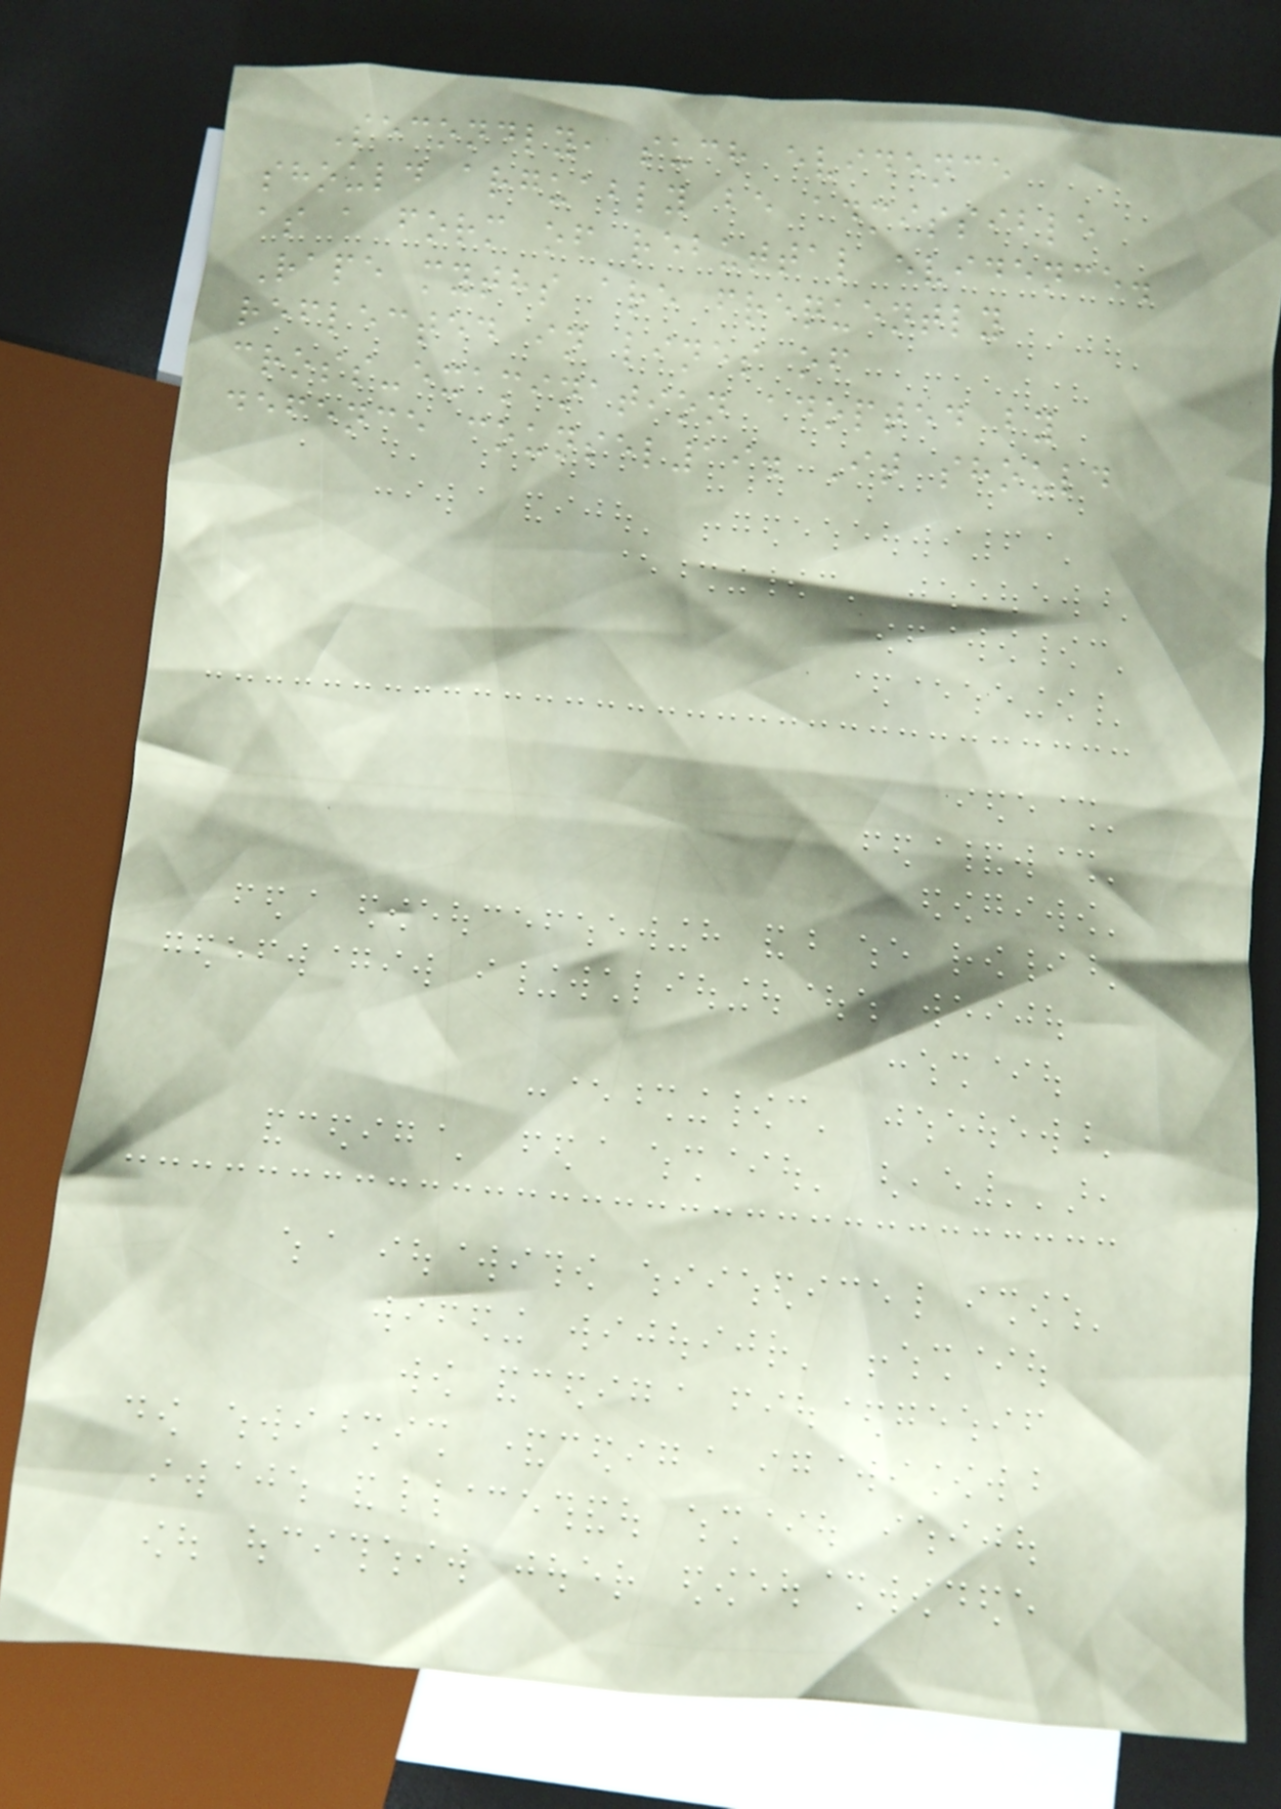Secondly, such evidence
should arguably be admissible
as a form of rebuttal evidence.
Rape myths are frequently
reflected in lines of
cross-examination adopted by
defence counsel19. It should
